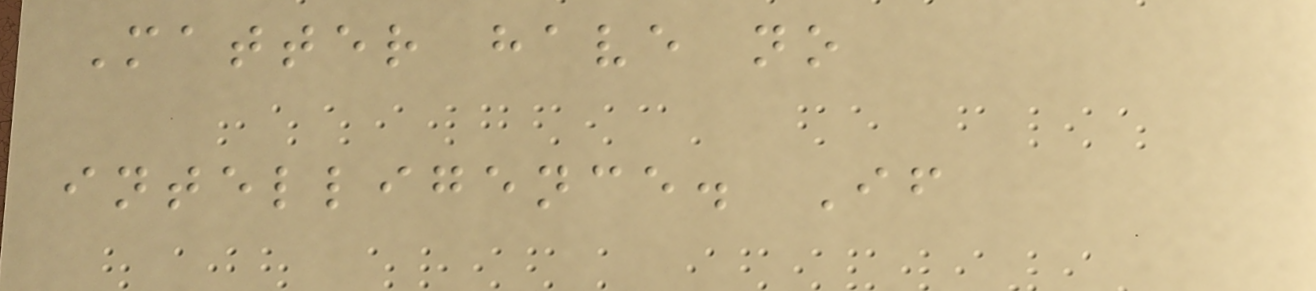Matter have no
intelligence. If
